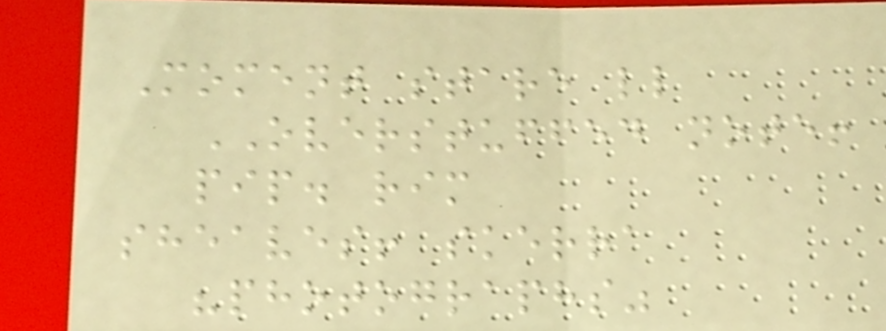Moment stare ll
OVERSTUFFED note!
pip. rim
sheaves! skerra
"photographs"
